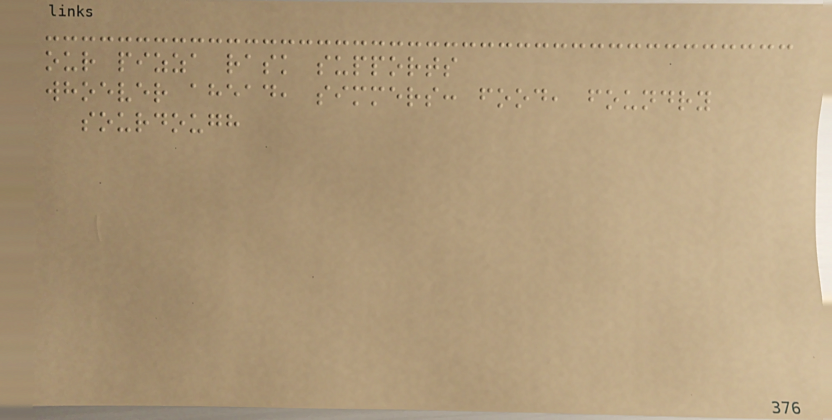our pizza rask supports
whoever ahead, simmers: food, foundry
sourdough
